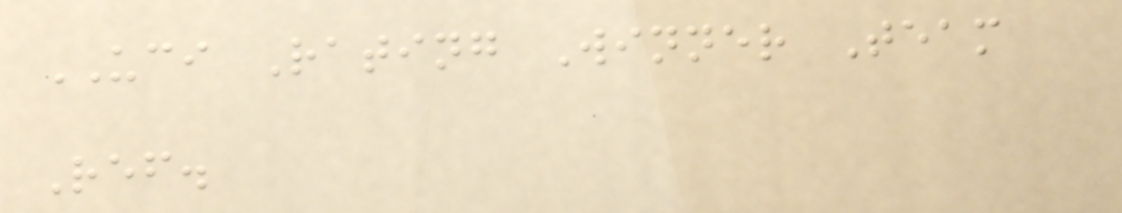UCI Rating Winner Team
Ref.
